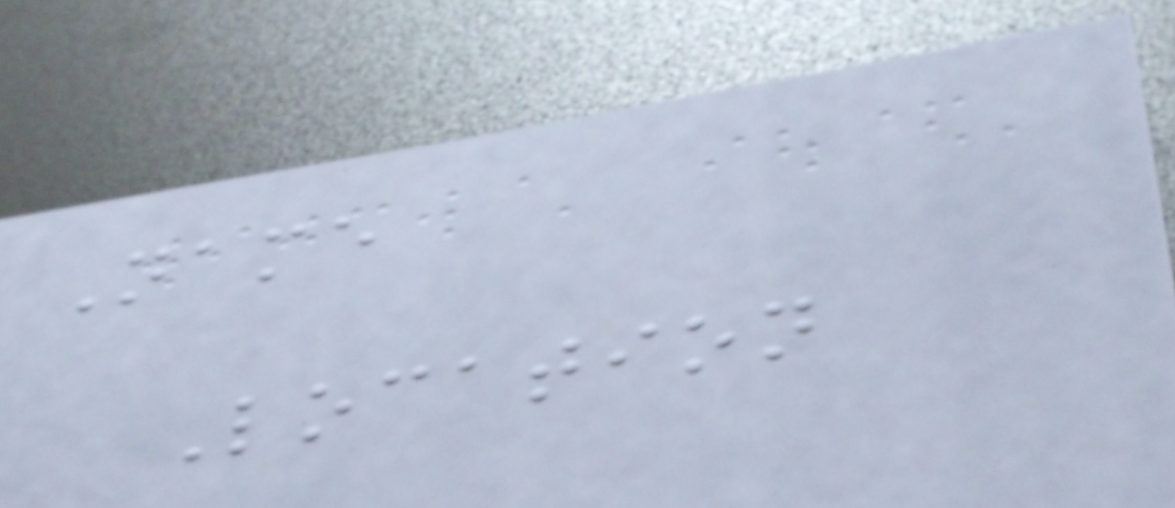Name
Location
